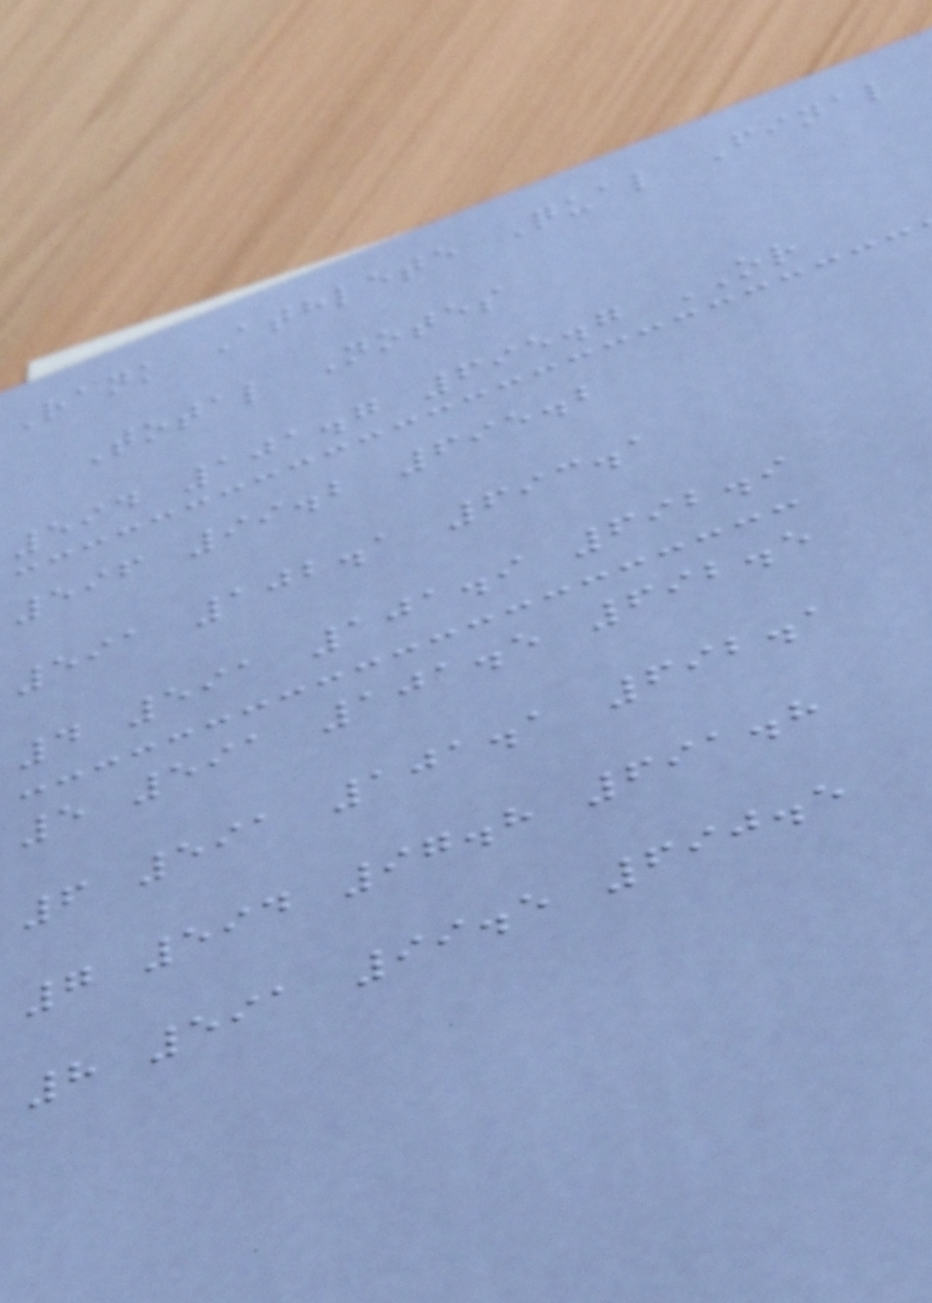Rank Athlete Qual Final
Total Notes
594 101.7 695.7 OR
596 99.2 695.2
591 102.1 693.1
4 591 101.9 692.9
5 591 101.5 692.5
6 591 101.1 692.1
7 594 97.8 691.8
8 591 99.5 690.5
